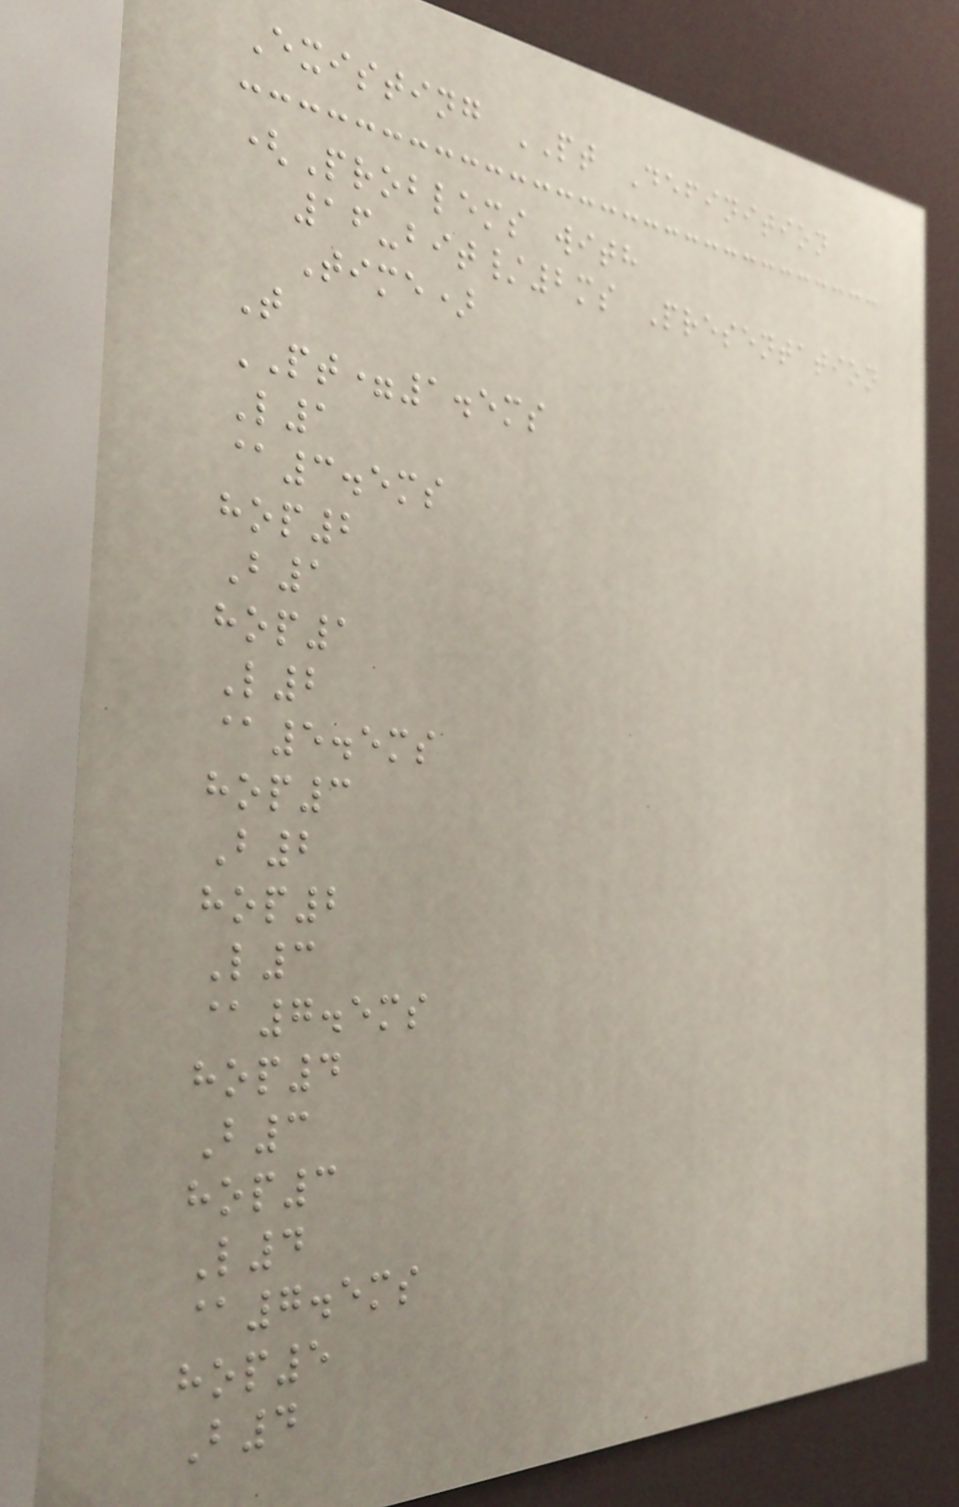Existing PT Definition
(Problems with
16-bit/2ms Presentation
Time)
T
PT=1.5ms
L1
@3.5ms
hop2
B1
hop1
L2
@5.5ms
hop3
B2
hop2
L3
@7.5ms
hop4
B3
hop3
L4
@7.5ms
hop5
B4
